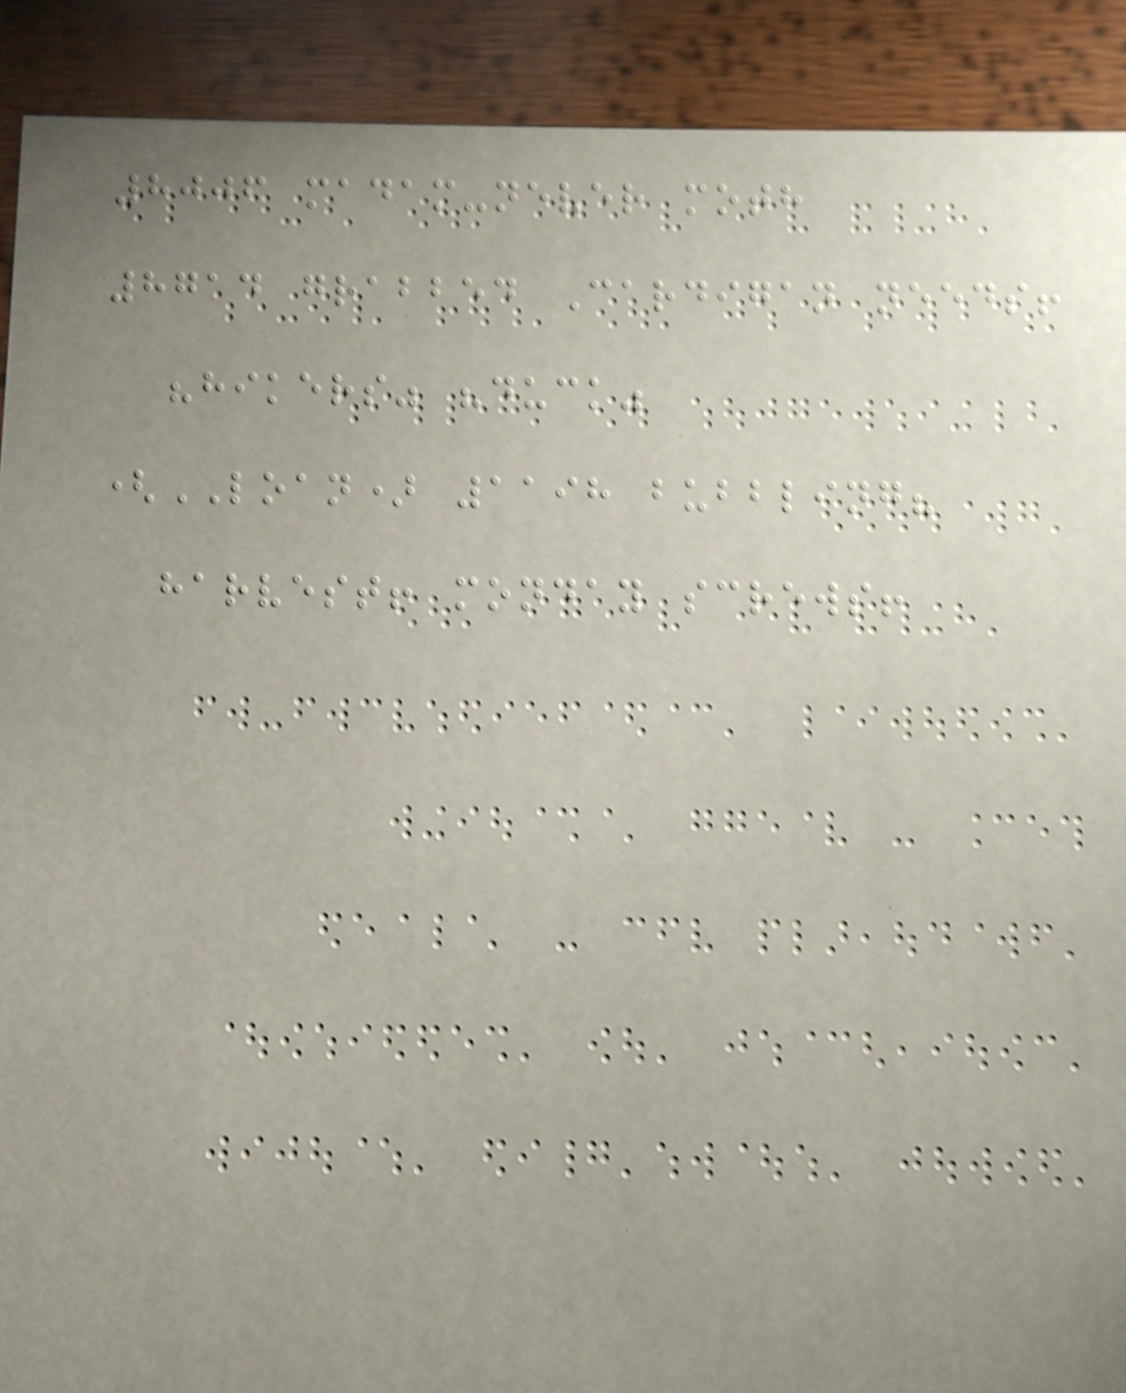8006 madam-never moth
8714 grabbed Cardigan needs!
"hikers" "duck"
(LOAN) 1198 bubbling?
harvest! monday screws!
